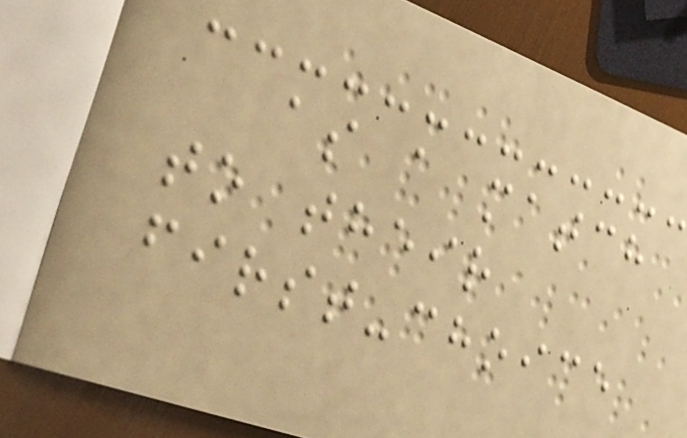as a match
to their
first-choice
